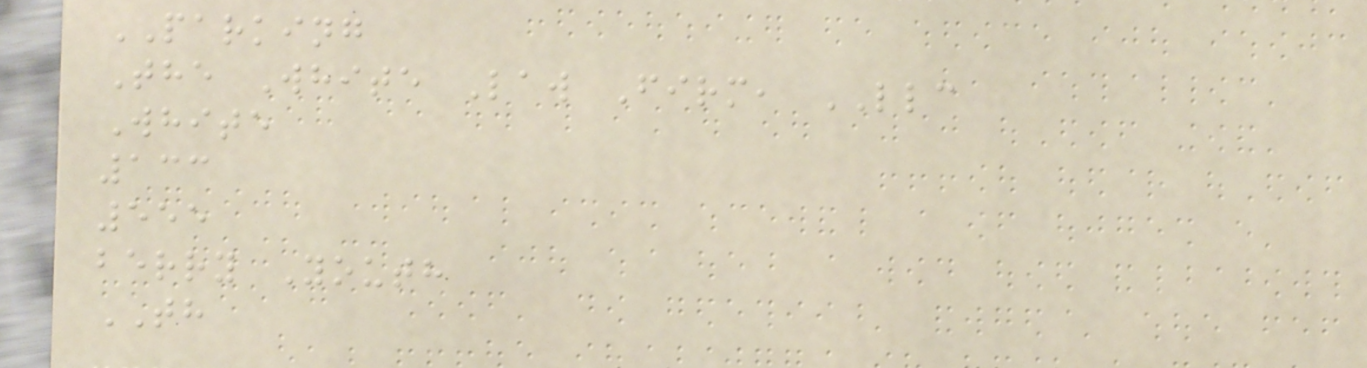PARKING
The White Law Firm, LLC
White
133
555
berry Youth
TH
